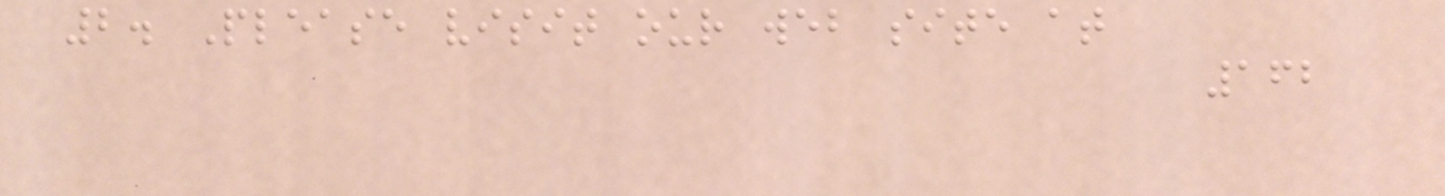2. Please visit our web site at
162
